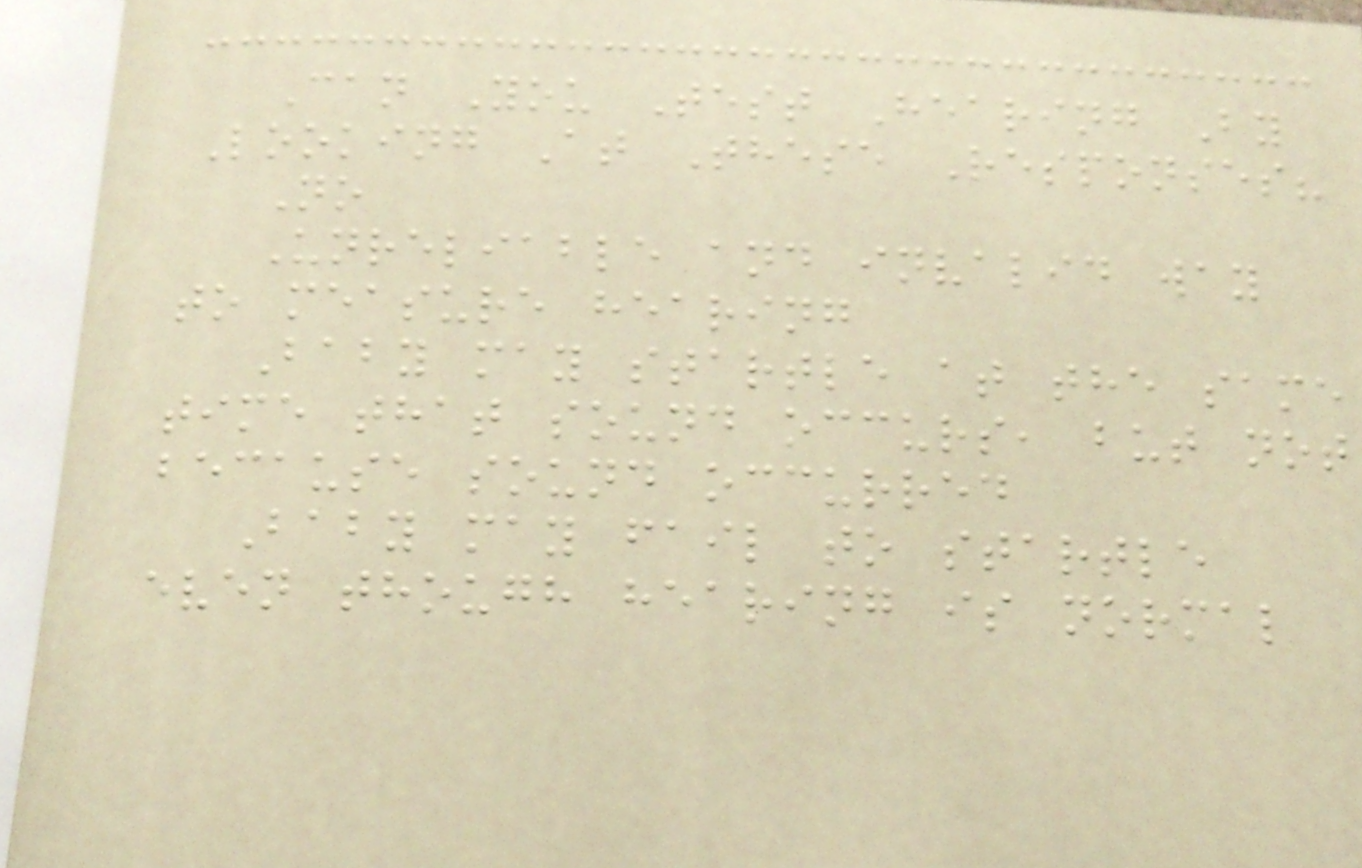Can You Test Hearing By
Looking At These Responses?
No
Unreliable and invalid way
to measure hearing
Baby may startle at the same
time that sound occurs, but not
because sound occurred
Baby may fail to startle
even though hearing is normal
